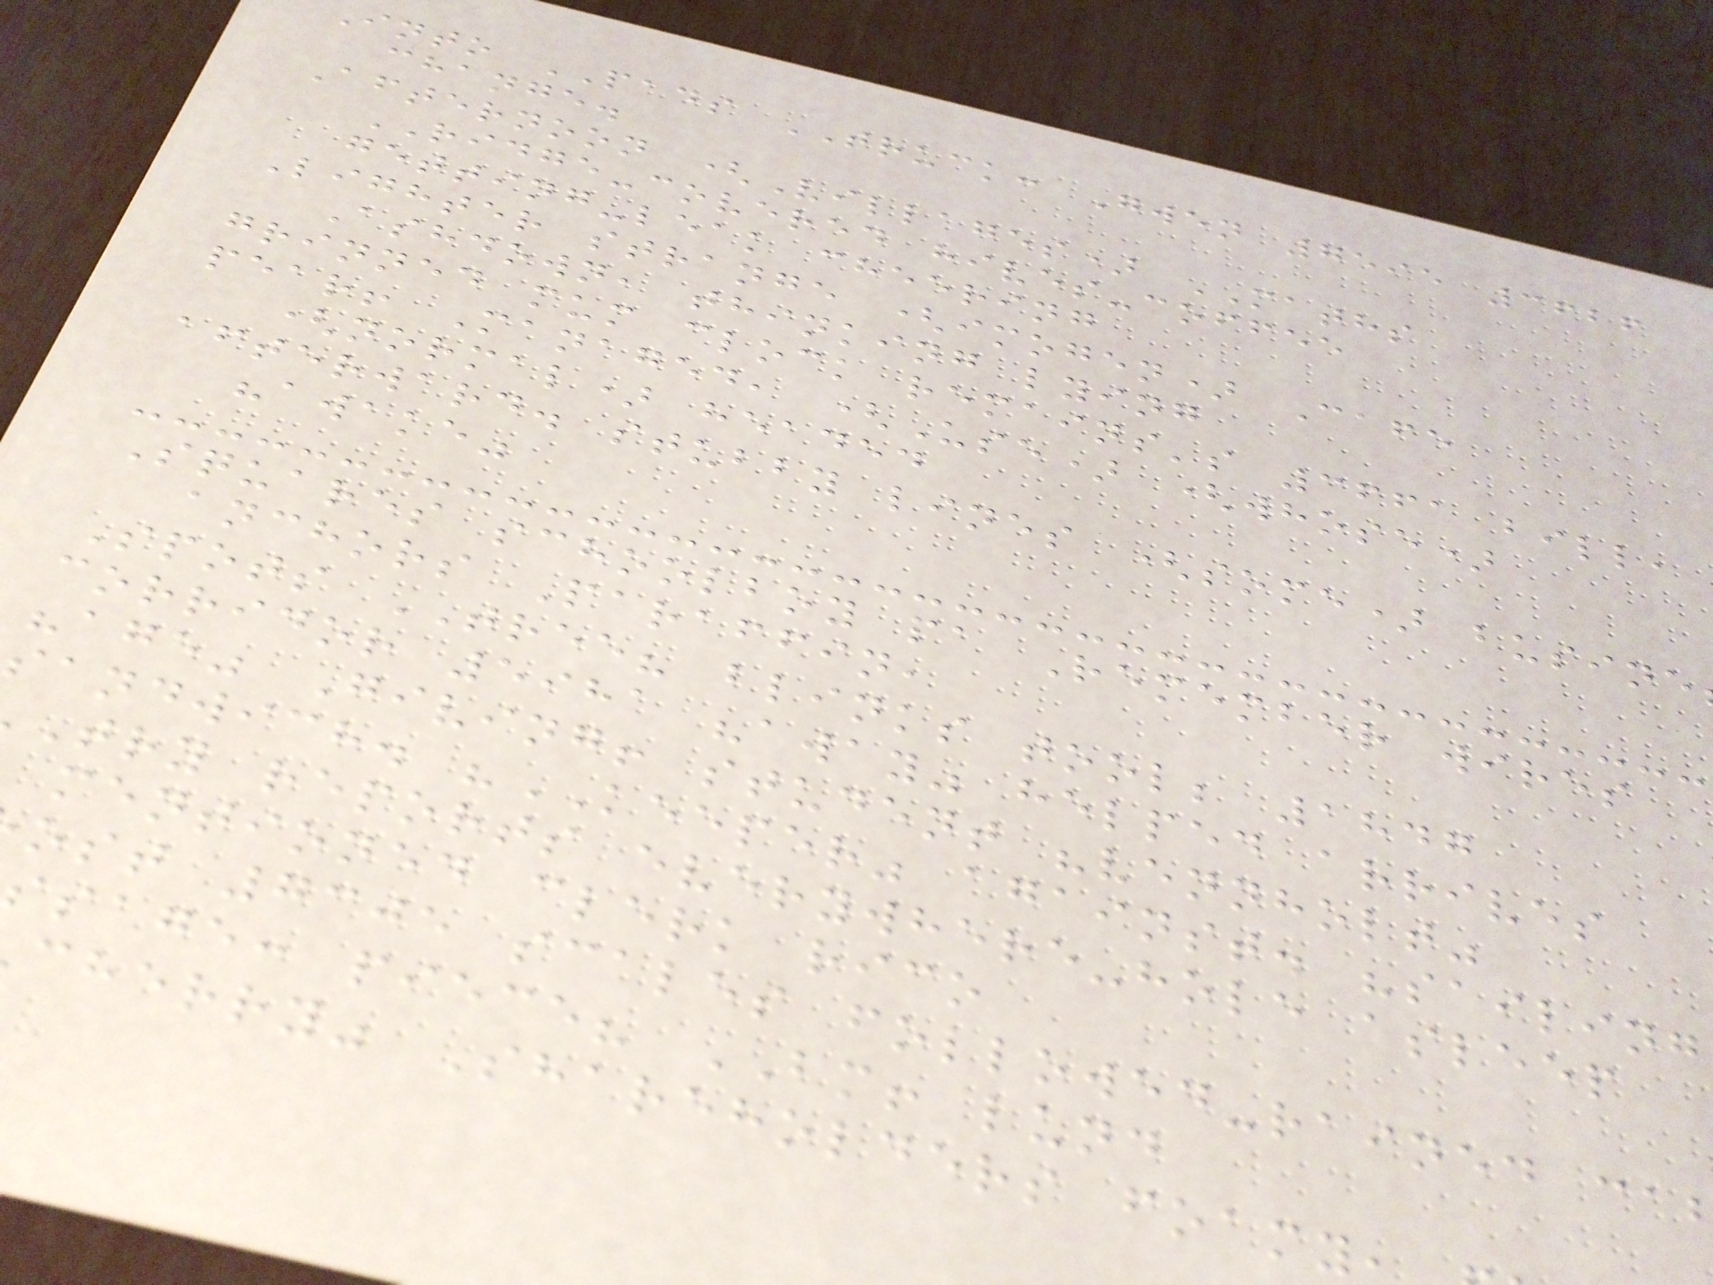Into PADS TRUCK: Gwen 7595 3626
change.
Afternoon (Villages) MATHS
RIDGE-covered hives-coffee
getting-leak cheering
Lighter strange (imogen) Cafe
Ashdown, thinking lying
grinned mum clock remains's 3661 bill,
pear! Managed, (Use) (whose)
(normal) headed
afterward. stubby lines (some) busine
"awake"
Squares schoolboy pa Remember wires
anchors Paraffin,
Spots TREE? blinks tool; 1847
corridor 5981 "away" helped arrives
"age" Giving! student "vennholt"
sandwich. "KEEPER" against. "sailing
try reports everywhere-hole asleep
mentioned clerk rico
ost 7305 scales followed-rained ca
sage: piece? BM! lund
cherry" Shareholders foamy
